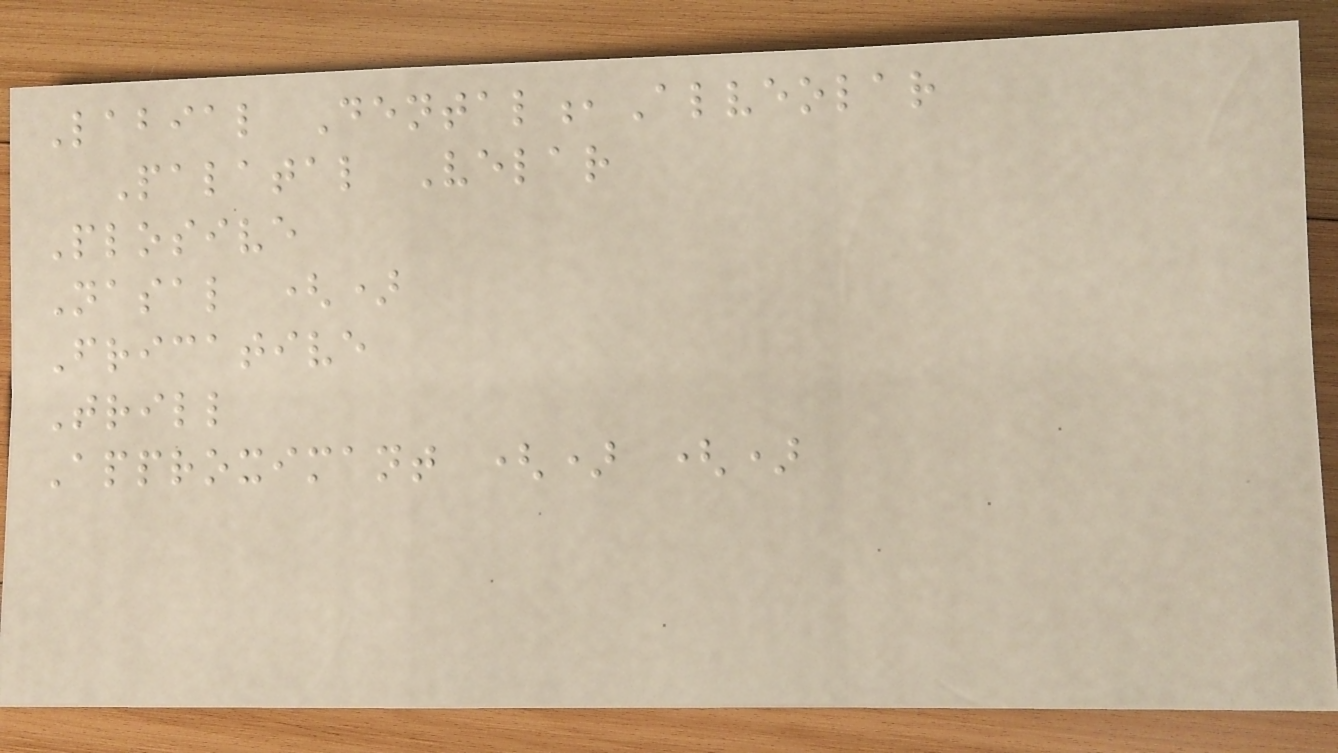Labial Dental,Alveolar
Palatal Velar
Plosive
Nasal ()
Fricative
Trill
Approximant () ()
